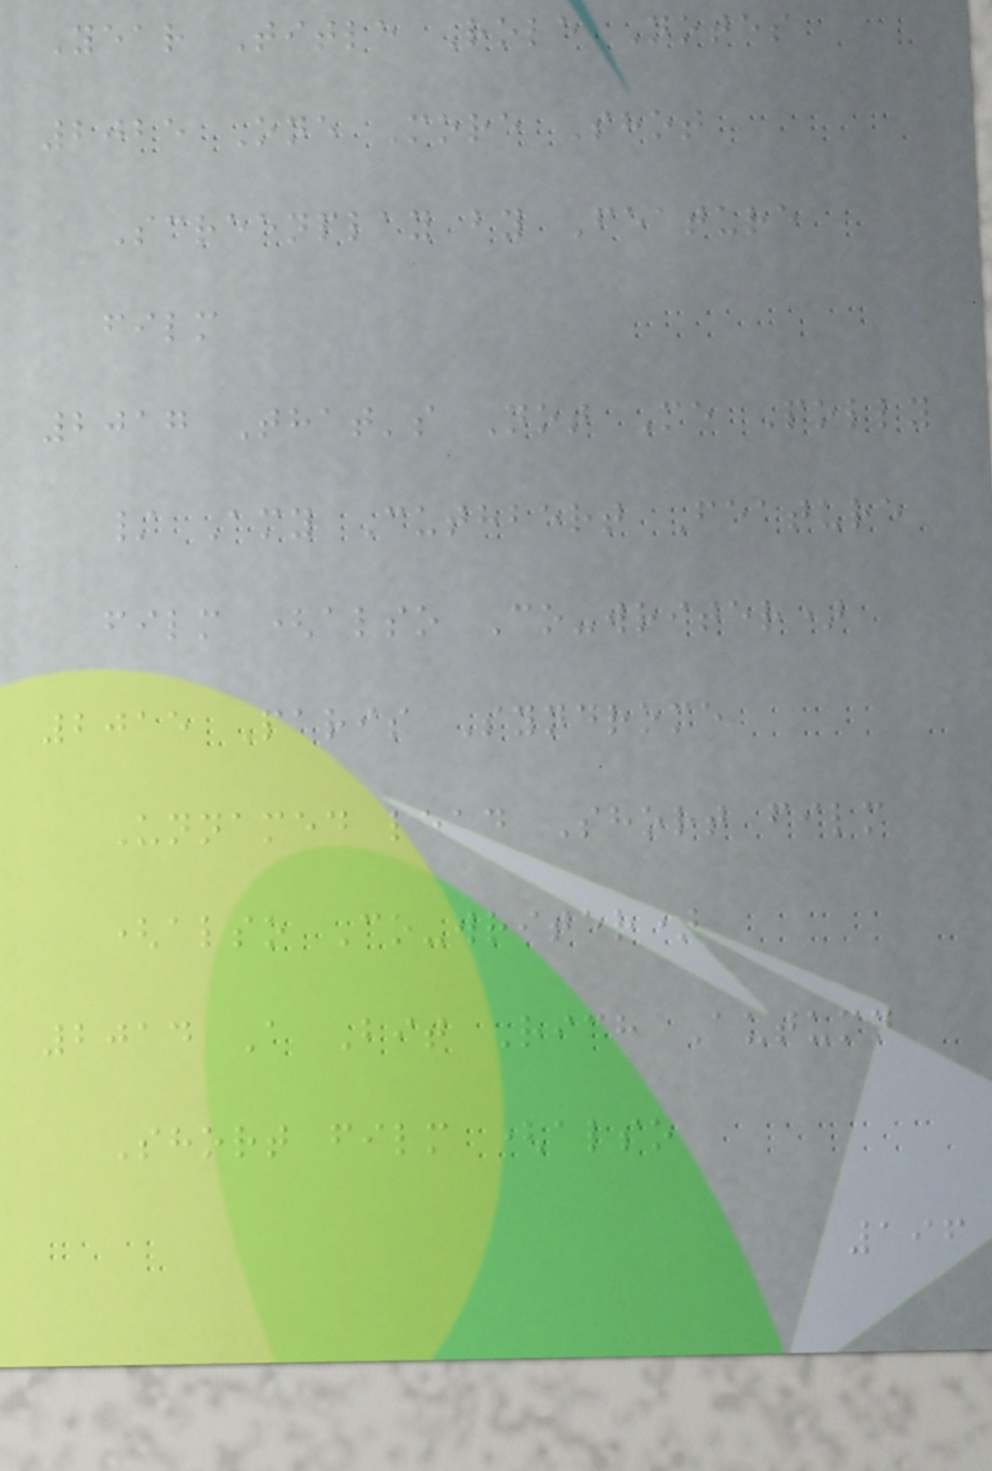Year Title Role Notes
2025 One More Shot
Screenplay by Feature
film
2017 That's Not Me Polly
/ Amy Cuthbert Feature
film (also Co-writer)
2015 Paris Syndrome
Unnamed lead Short film
(also Co-writer)
2014 A Bit Rich Autumn
Short film (also
196
